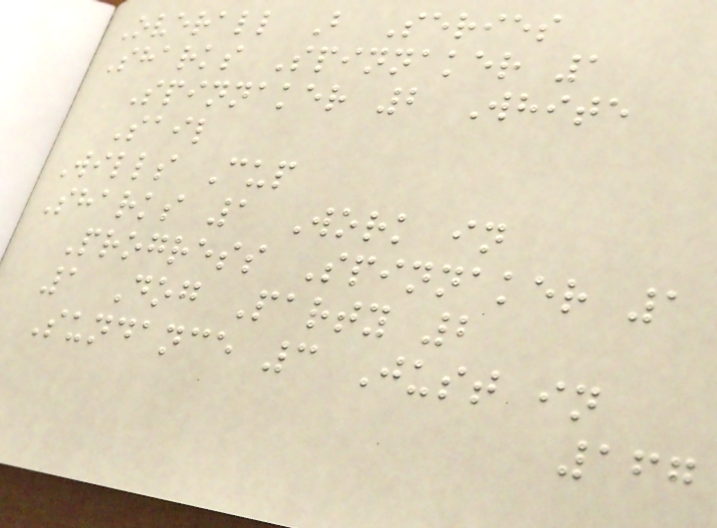Overall B Series
Sharks Spinnaker 1
Spinnaker 2 White
Sail
Wills Cup
Sharks 1 Work in
Progress Spinnaker 1
1 Dog Party 2
Sundance 3 Just in
167
